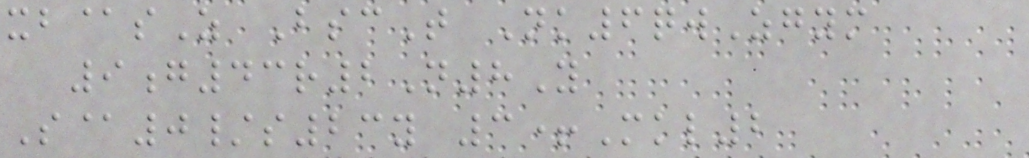xb@sZ BscT Nk6qwZgym
9g43r2N8Y
S@0/s23y 3+Mkl2
